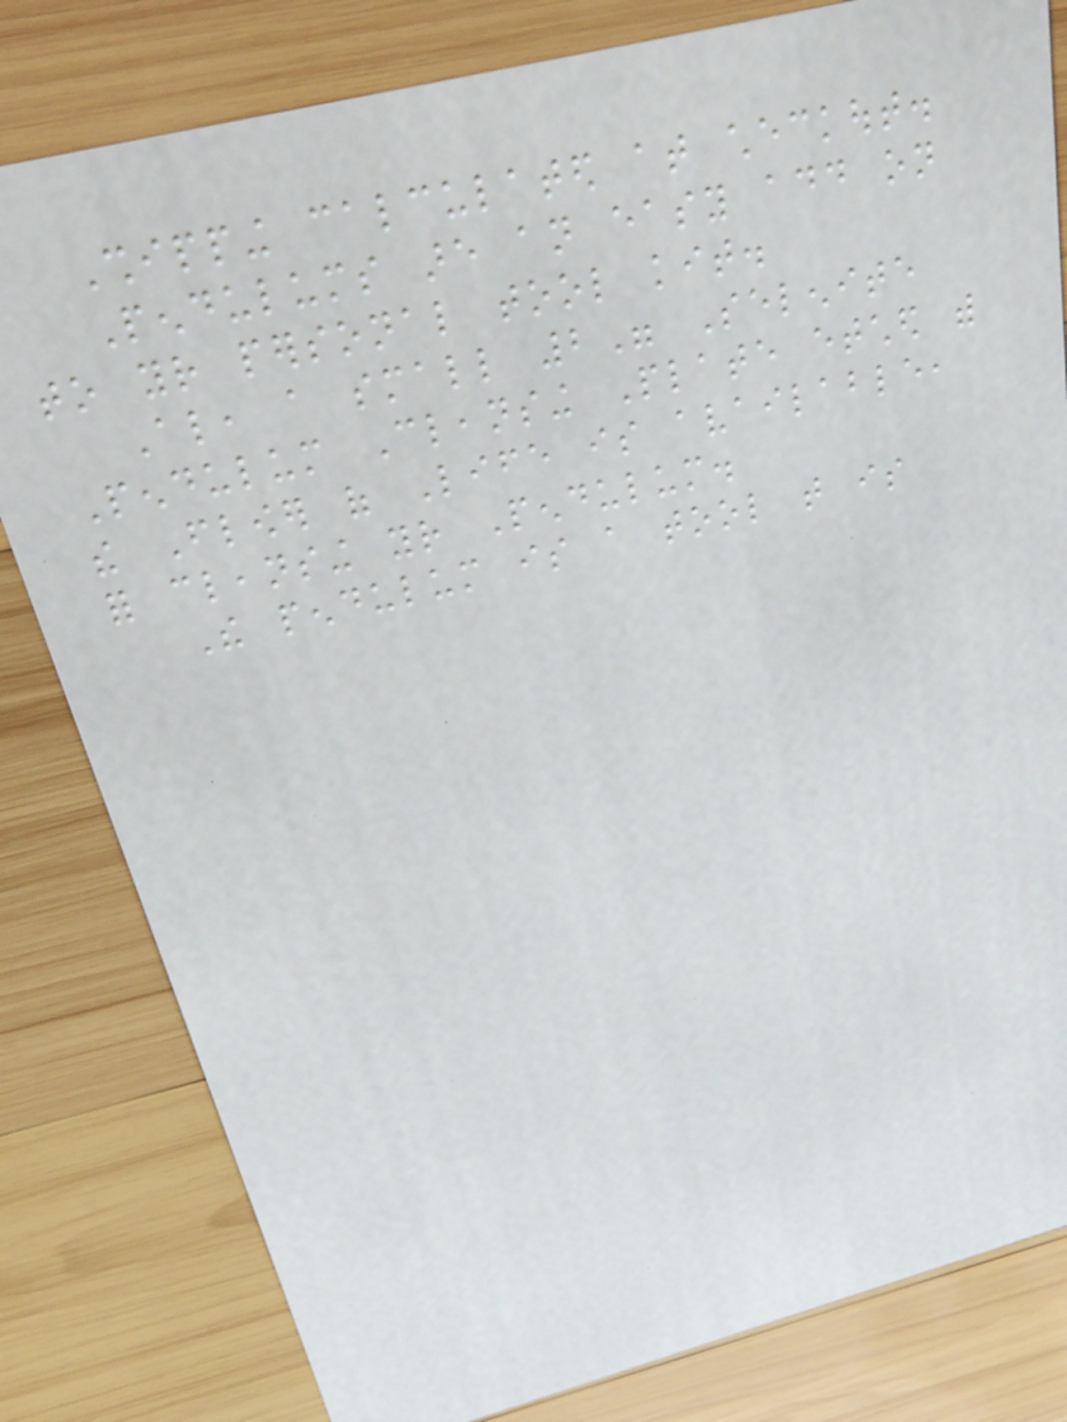Shipping calculated at checkout.
Pendulums are an easy add on
to your personal tool kit.
Also, a small 2" Selenite
Pendulum Cleansing Plate etched with
the Flower of Life is available,
for cleansing your Pendulum.
The pendulum is a tool that is
